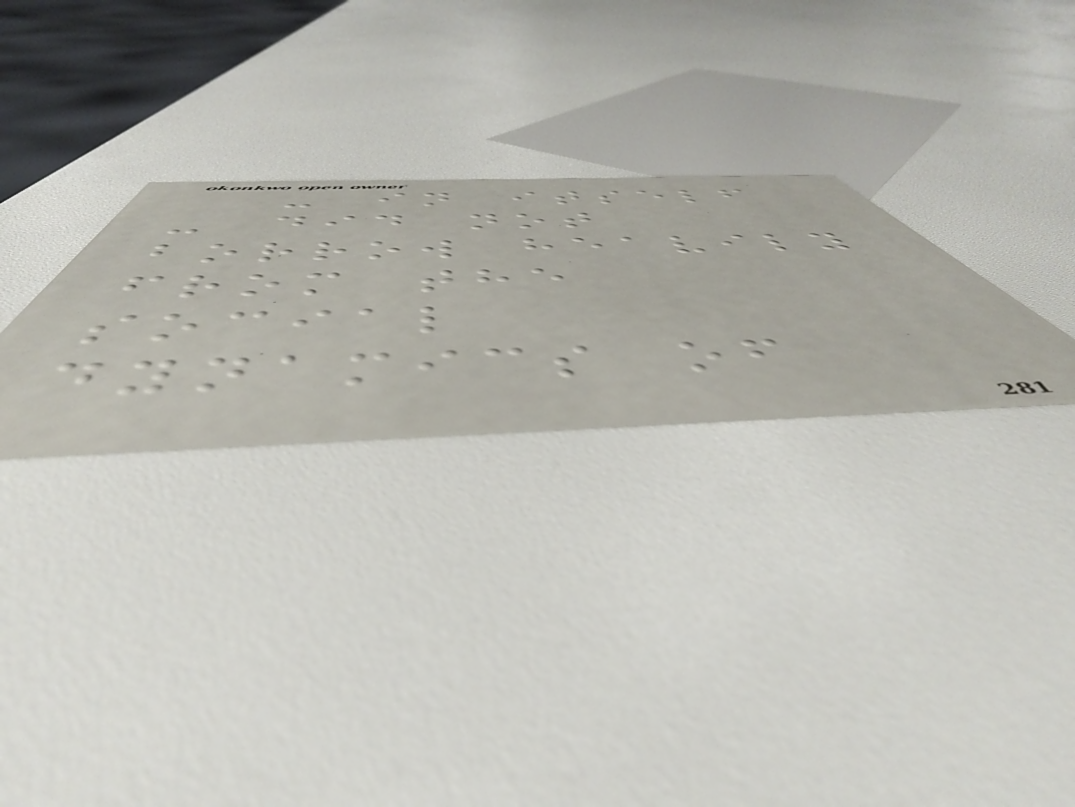- in itself
- did not
borrow heavily
from the
social
dynamics of
